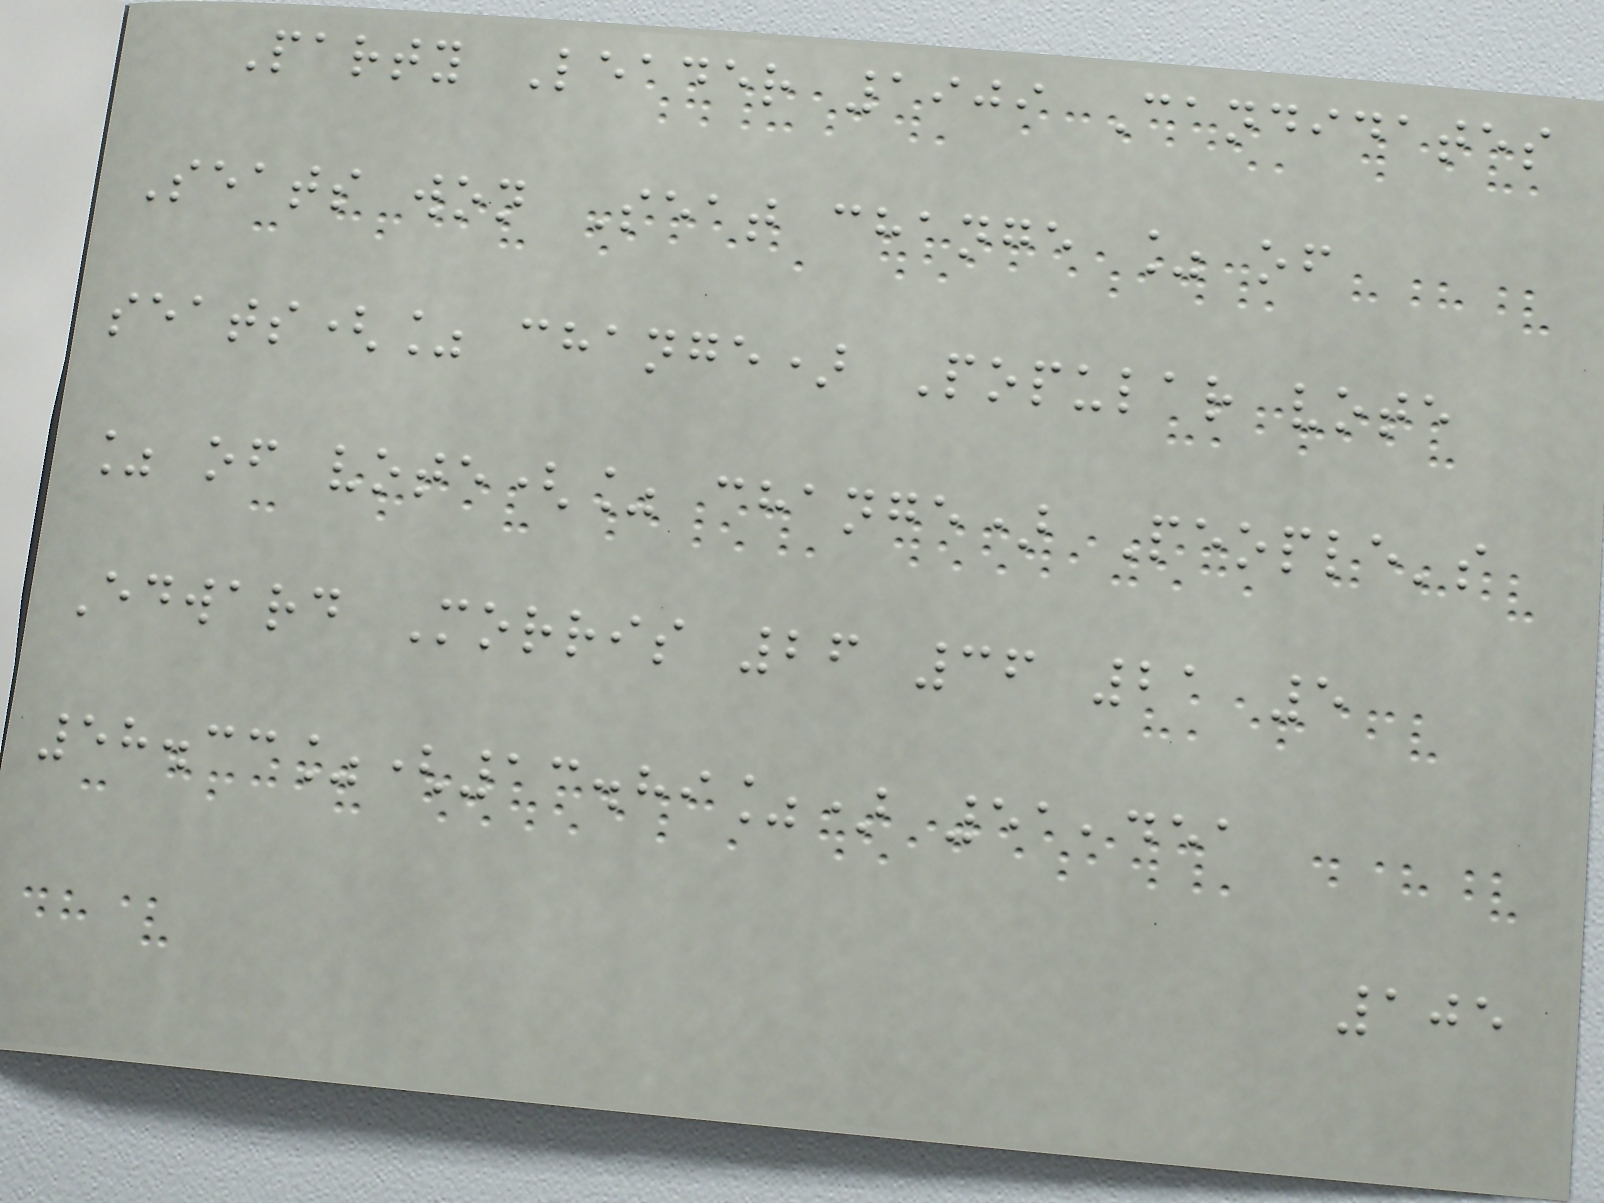Party Leader 1909 Candidates
Seats won Seat change % of
seats(% change) Popular vote
% of vote(% change) People's
Edward Morris 26 36 21 5
58.33%(13.89%) 51,451
105
